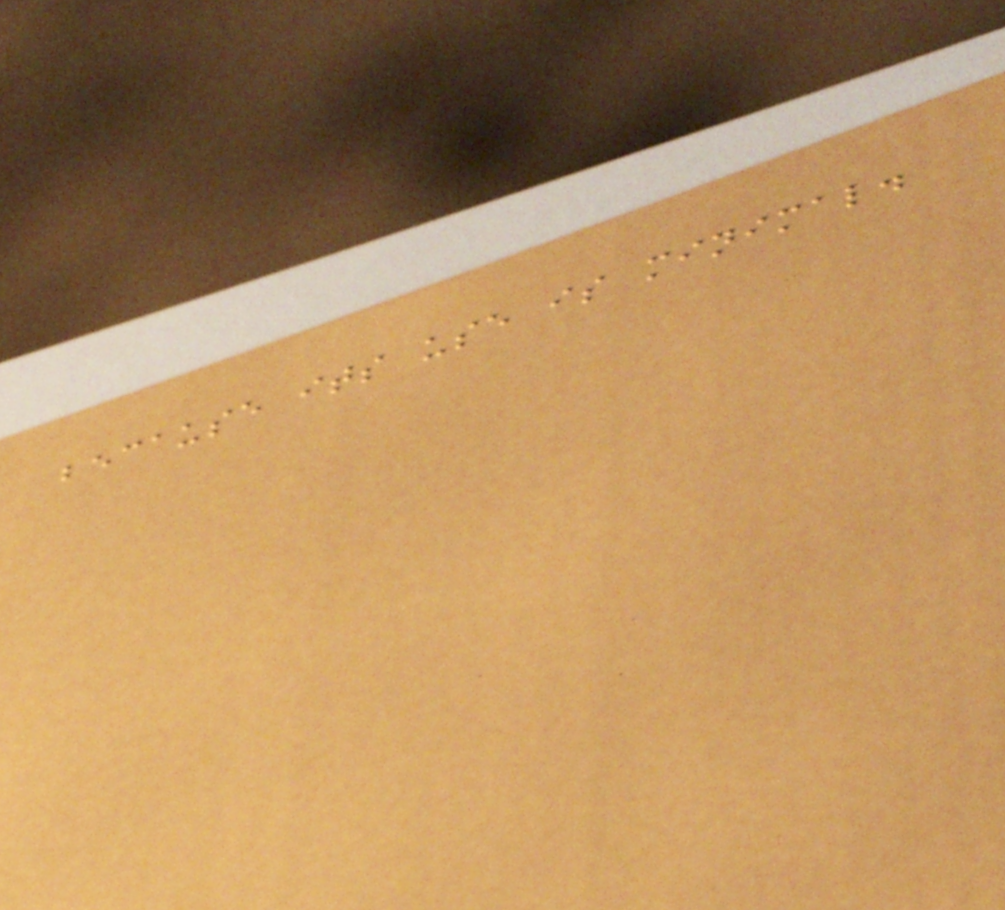because its use is minimal.
